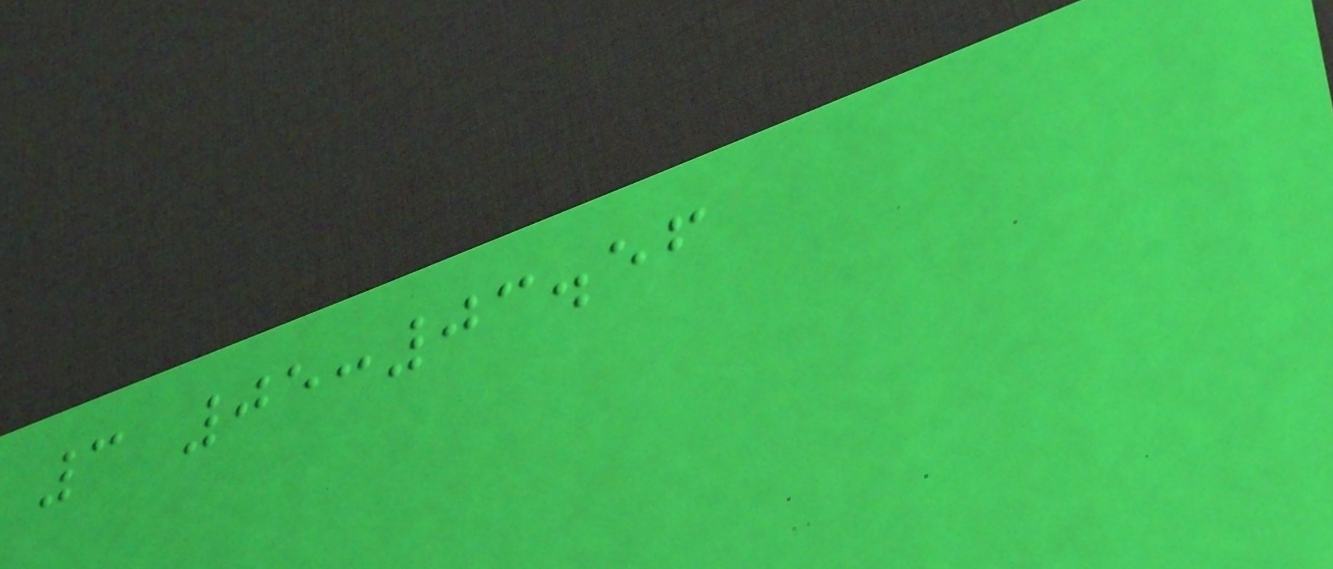3 05:03.56
